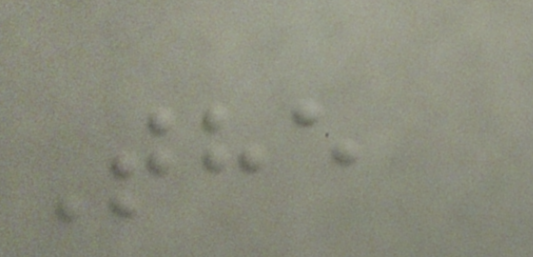The
